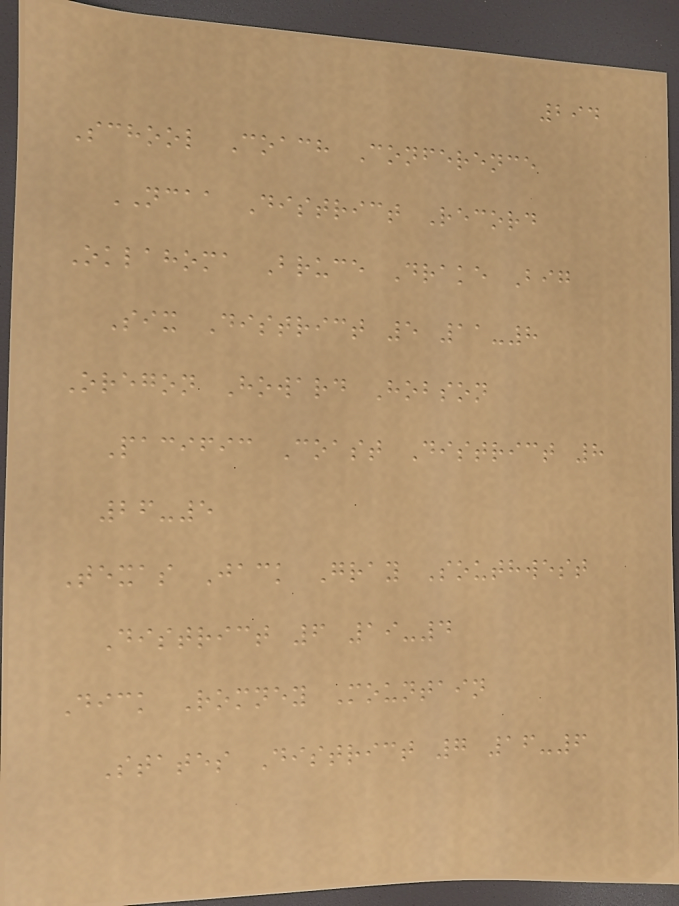294
School Coach Conference
NCAA District Record
Oklahoma Bruce Drake Big
Six District 5 11-8
Oregon Howard Hobson
Pacific Coast District 8
26-5
Texas Jack Gray Southwest
District 6 19-4
Dick Romney Mountain
States District 7 16-6
